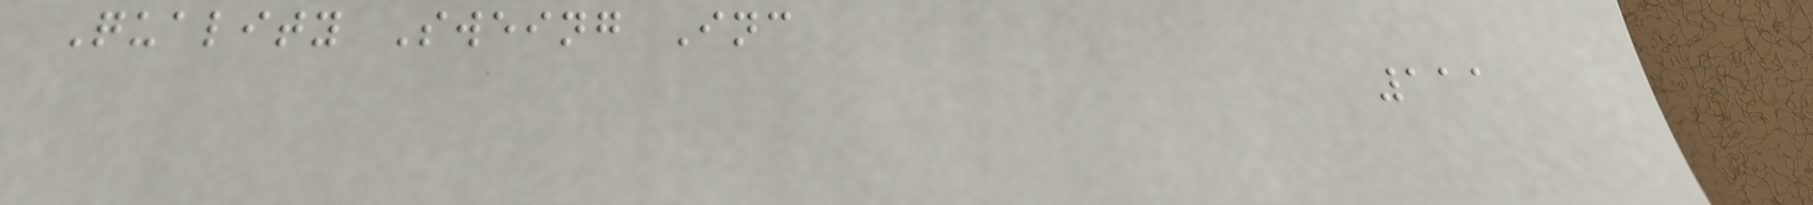Quality Sweing Inc
111
